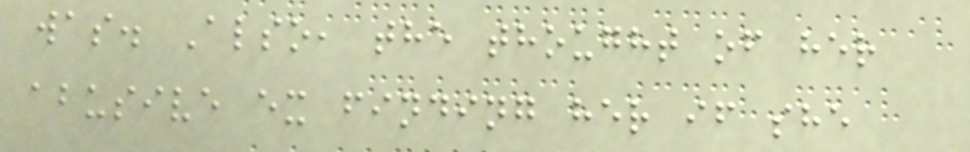was. Also, the thought of her
abusive ex finding her if she
